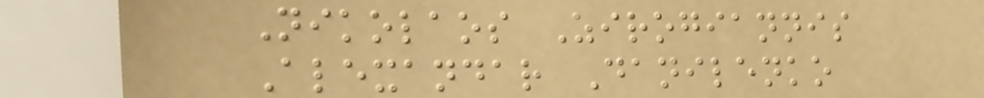Nikolaos Zirogiannis
Alexandar Danilenko
